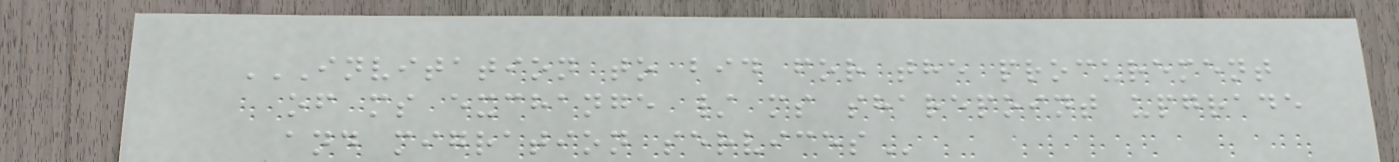INVITATION TO BID FOR THE PROCUREMENT
OF MS EXCHANGE / MS SHAREPOINT UPGRADE
AND MIGRATION SERVICES
